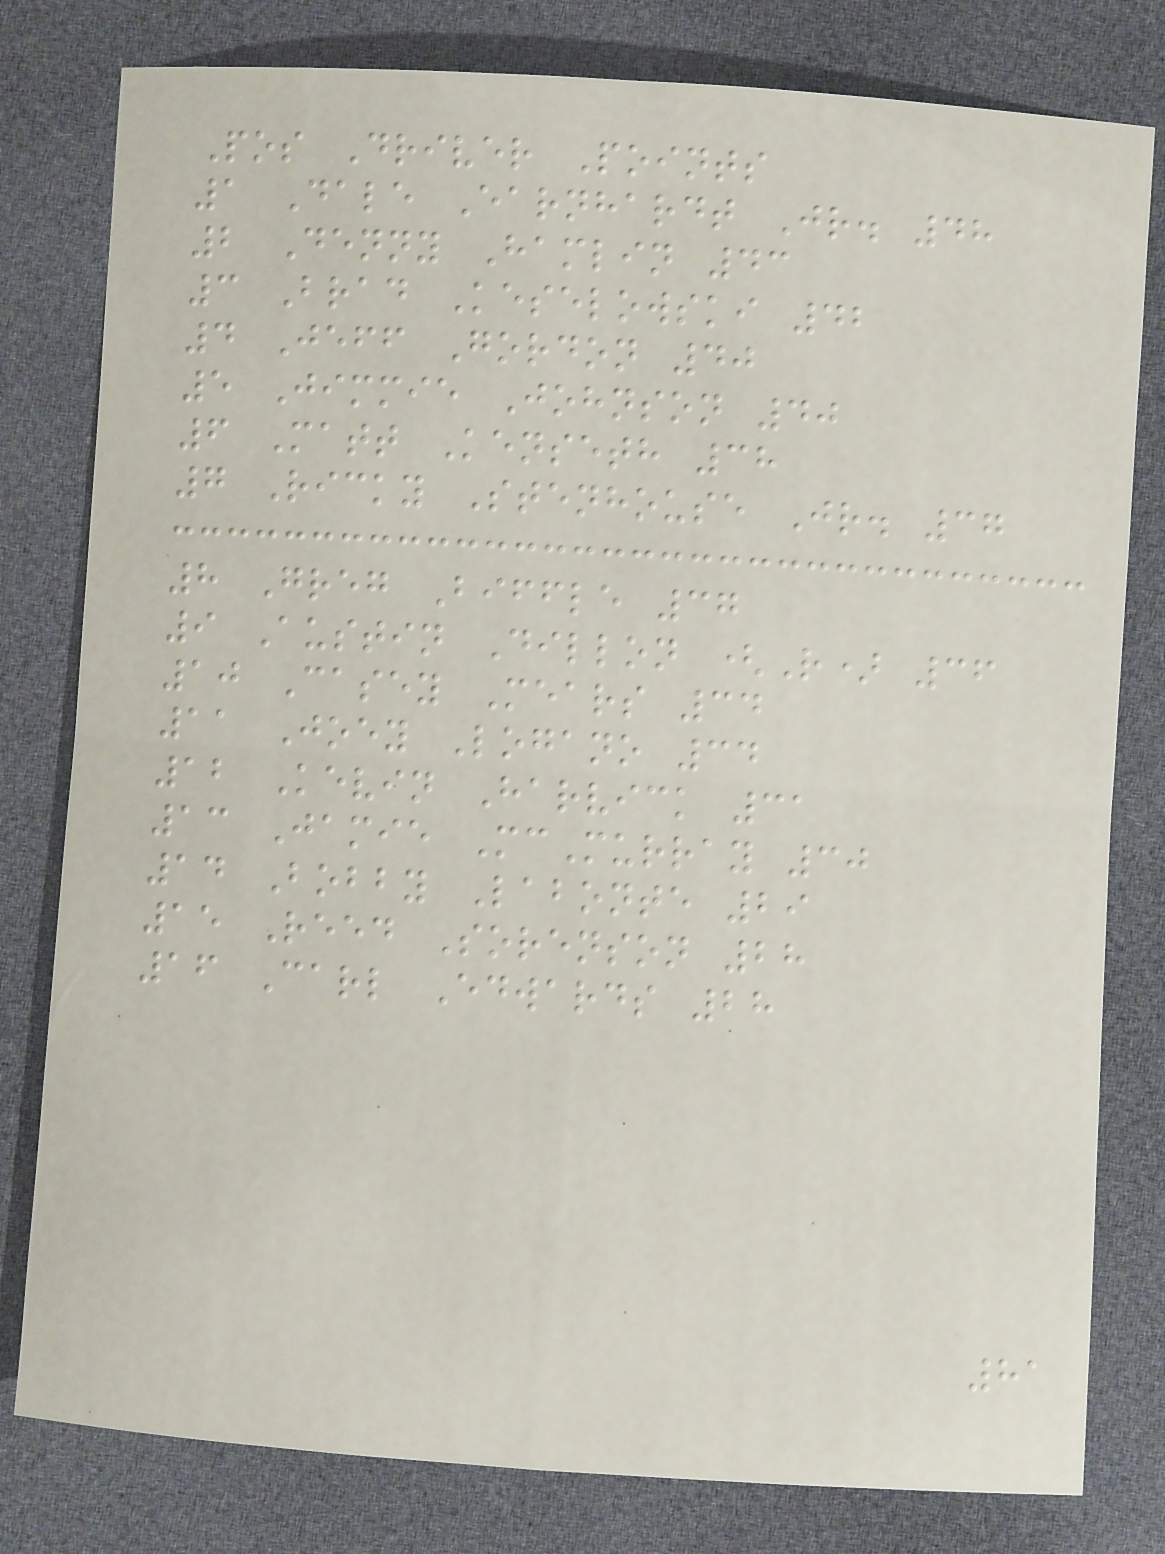Pos Driver Points
1 Dale Earnhardt Jr. 48
2 Denny Hamlin 43
3 Brad Keselowski 42
4 Jeff Gordon 40
5 Jimmie Johnson 40
6 Matt Kenseth 38
7 Ricky Stenhouse Jr. 37
8 Greg Biffle 37
9 Austin Dillon (R) 36
10 Casey Mears 34
11 Joey Logano 34
12 Kevin Harvick 31
13 Jamie McMurray 30
14 Bobby Labonte 29
15 Reed Sorenson 28
16 Carl Edwards 28
81
